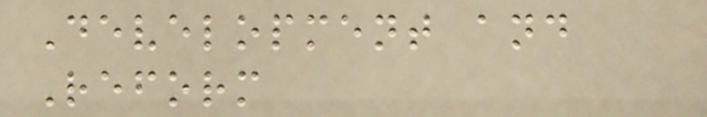Development and
Reform
